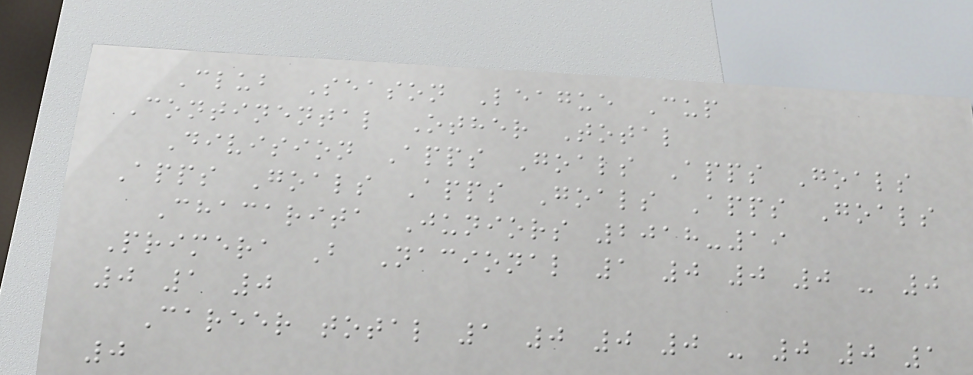Club Season League Cup
Continental Other Total
Division Apps Goals Apps Goals
Apps Goals Apps Goals Apps Goals
Chacarita Juniors 2018-19
Primera B Nacional 1 0 0 0 - 0
0 1 0
Career total 1 0 0 0 - 0 0 1
0
